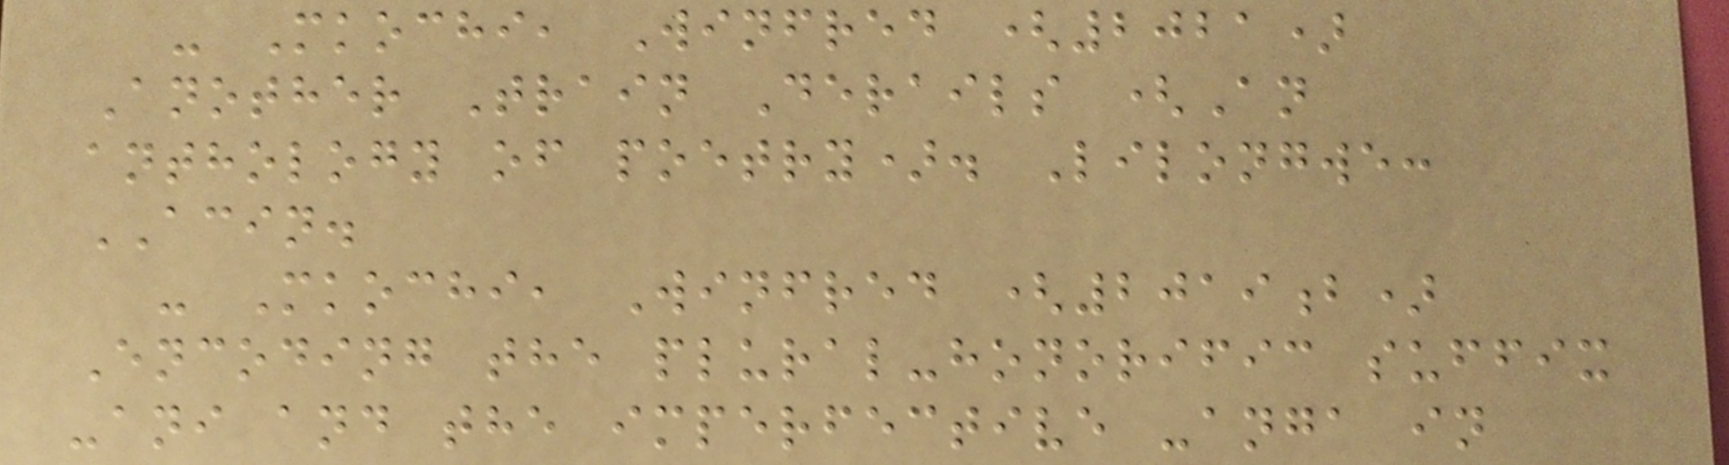- Mkochi, Winfred (2021)
Another Train Derails (An
anthology of poetry). Lilongwe:
ACIN.
- Mkochi, Winfred (2019b)
Encoding the plural-honorific suffix
-ani and the imperfective -anga in
